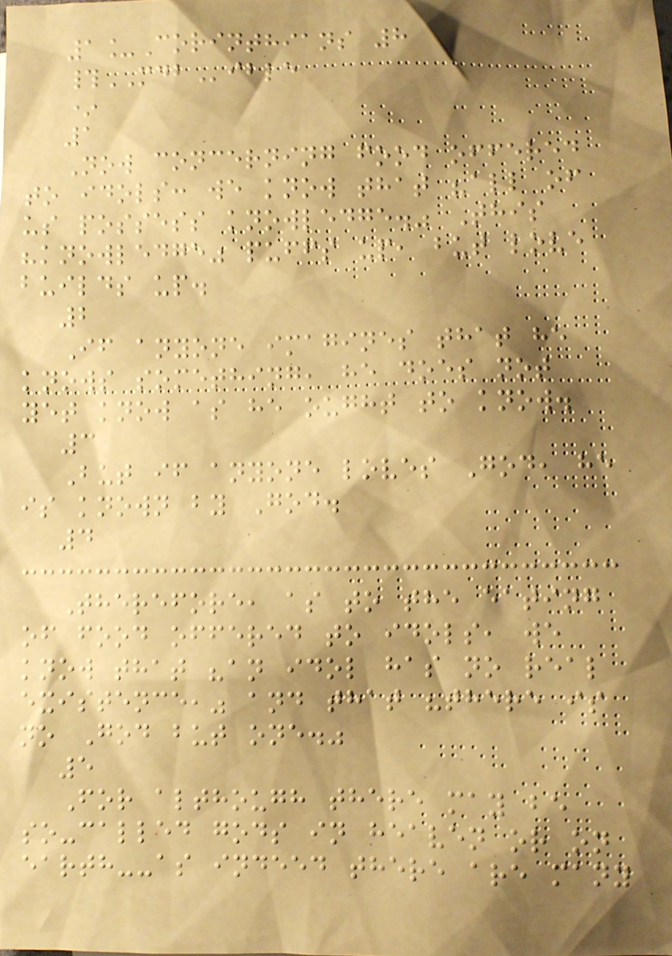1_Corinthians 8
#MDBible
*
1
Now concerning food offered
to idols: we know that "all of
us possess knowledge." This
"knowledge" puffs up, but love
builds up.
2
If anyone imagines that he
knows something, he does not
yet know as he ought to know.
3
But if anyone loves God, he
is known by God.
4
Therefore, as to the eating
of food offered to idols, we
know that "an idol has no real
existence," and that "there is
no God but one."
5
For although there may be
so-called gods in heaven or on
earth--as indeed there are many
